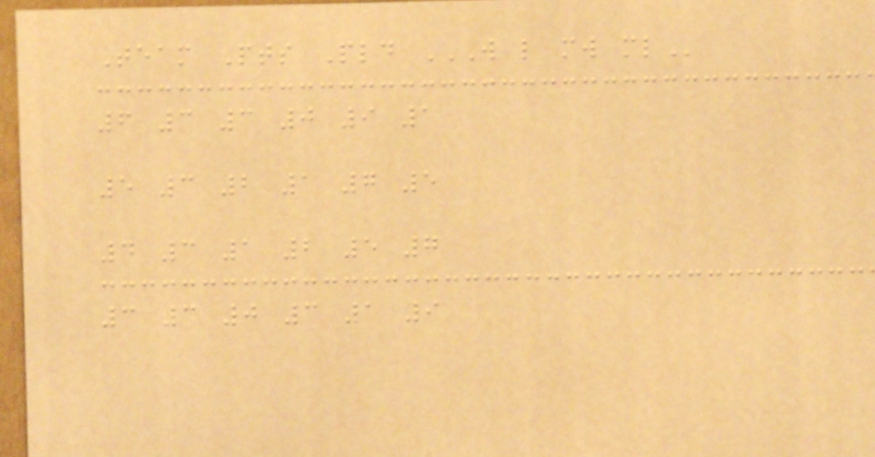Team Pts Pld W L MW ML
6 3 3 0 9 1
5 3 2 1 7 5
4 3 1 2 5 7
3 3 0 3 1 9
